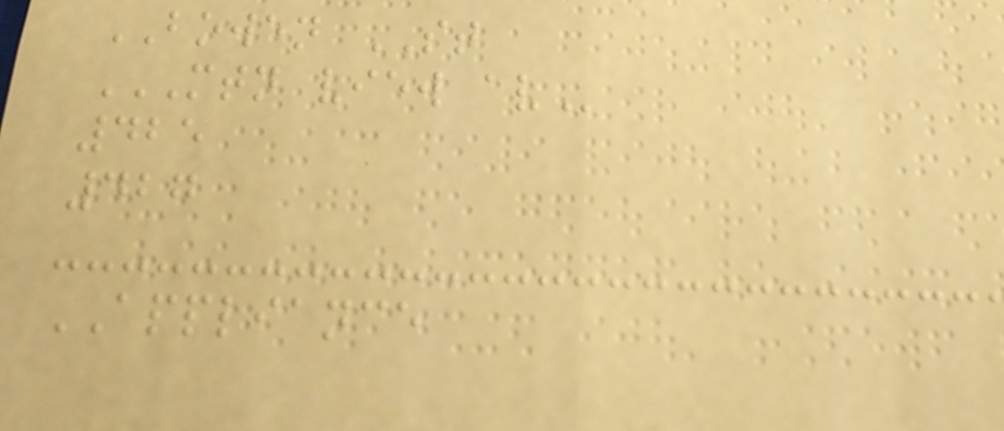BOWEN ST
MTN VIEW AV
425
427
APPLIANCE
